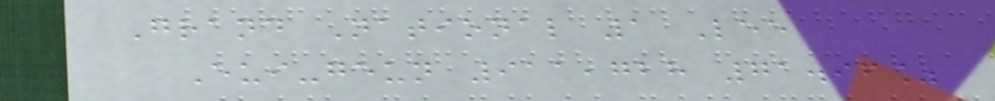Grand National 1 Lee
Eui-geun 911,728 71.96%
